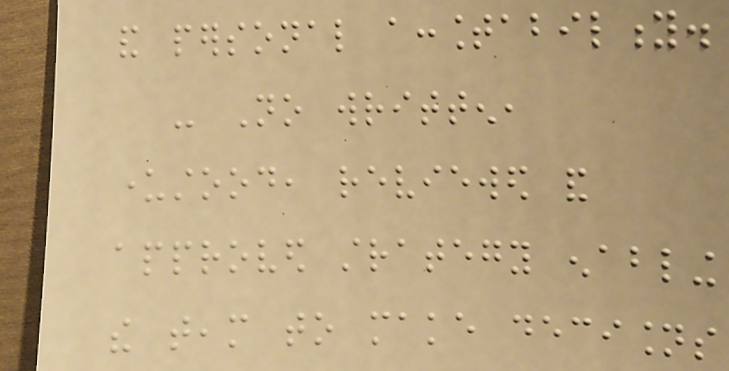and personal accountability.
- No written,
understood, reviewed and
approved strategy enabling
the team to make decisions
